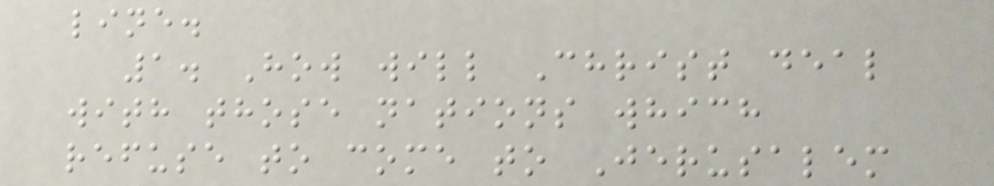line.
1. How will Christ deal
with those nations which
refuse to come to Jerusalem
